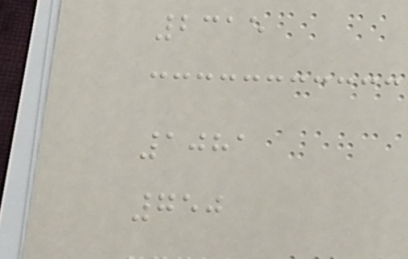2315
1081
750
